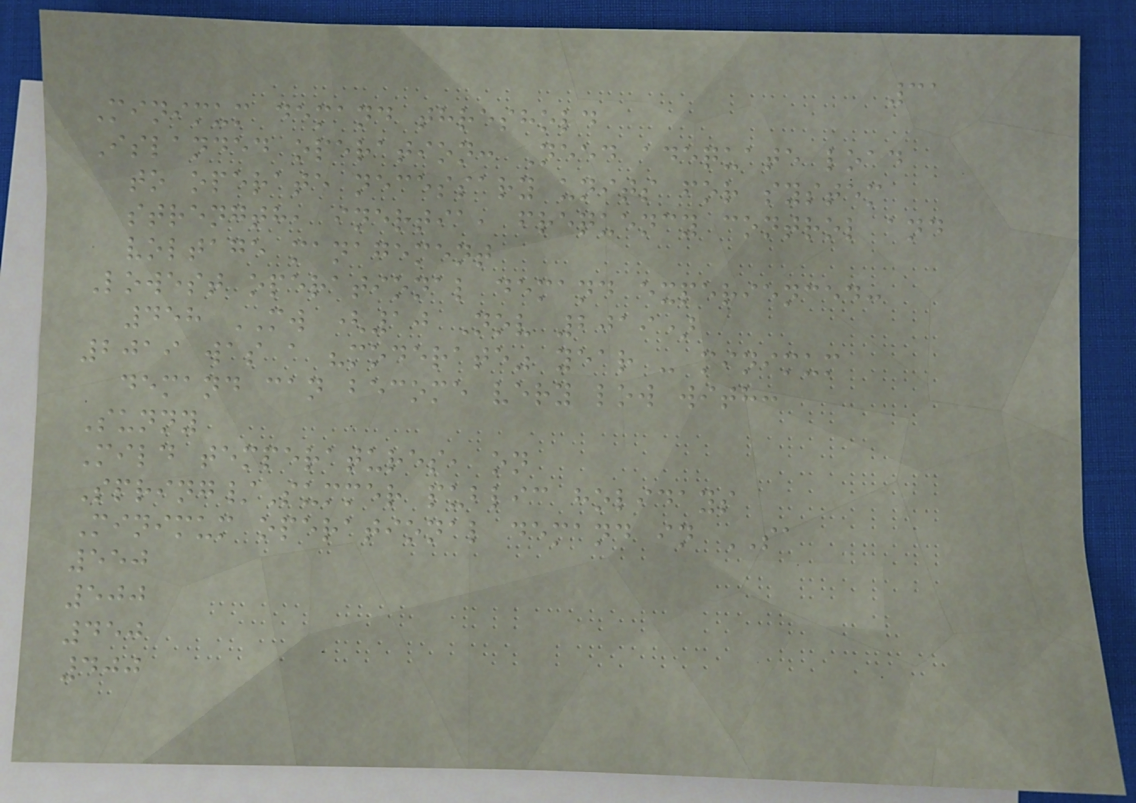31
Minimum demand threshold
Islanded operation: Need adequate load
to operate necessary units for system
strength, inertia, frequency control and
voltage management
Lowest operational demand experienced:
458 MW (10 Nov 2019)
2019 was a "moderate" year - minimum
demand can become very low with:
Sunny
Mild temperatures, on
Spring/Summer public holidays
Minimum operational demand in SA
550
500
450
400
